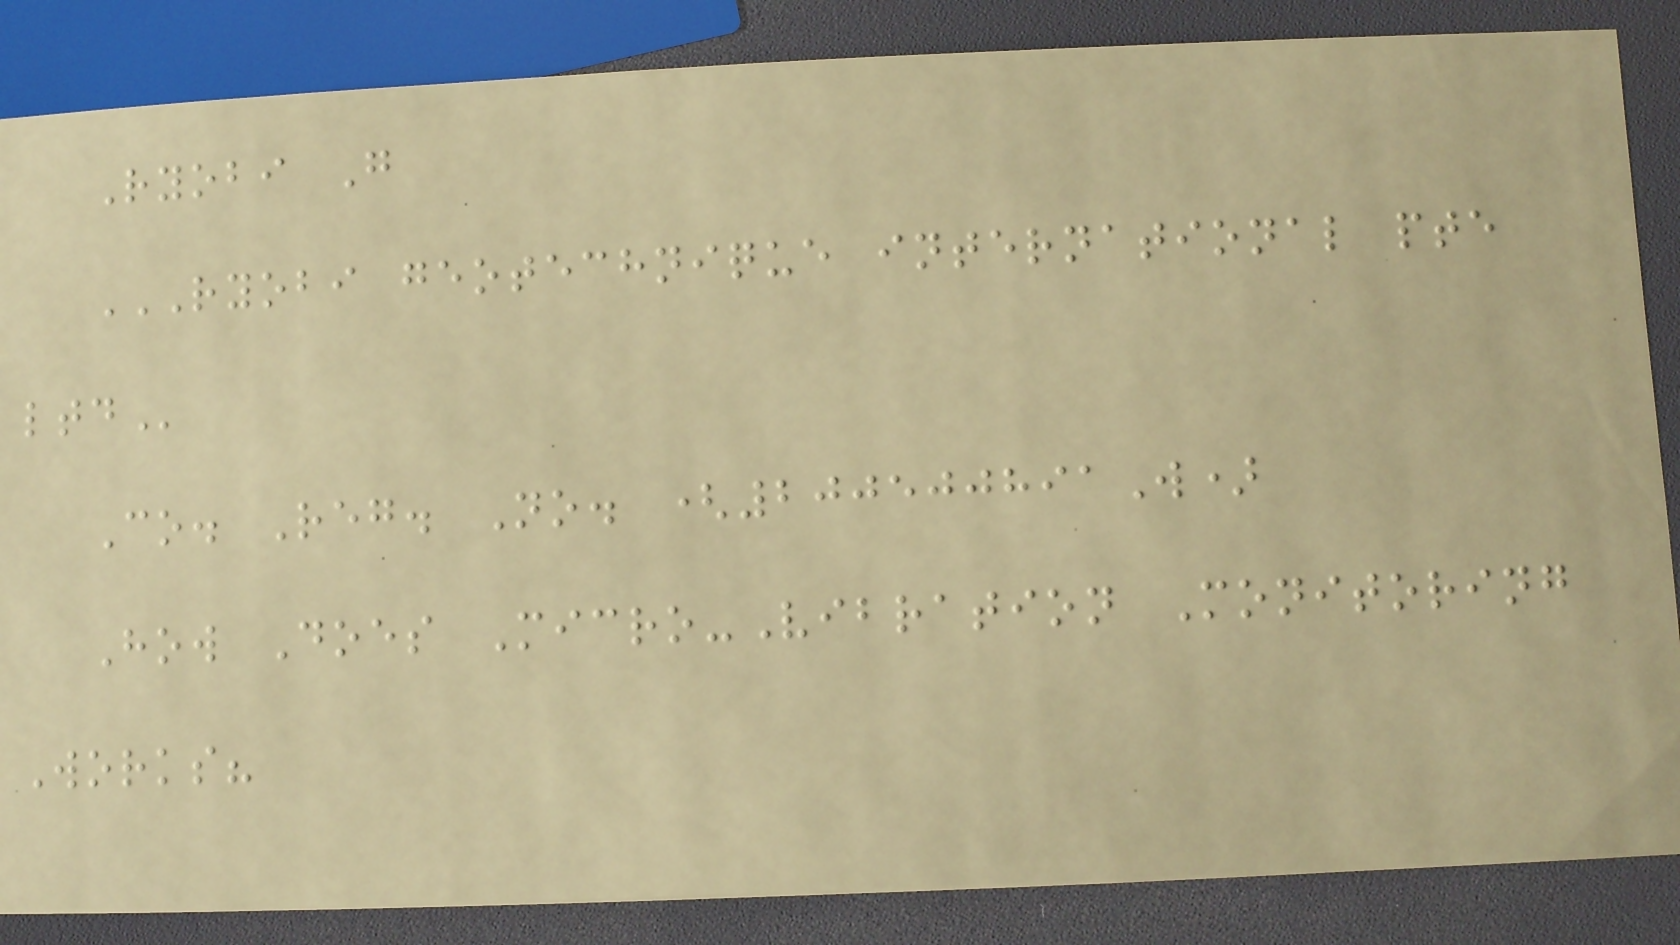Ryobi G
RYOBI GEOTECHNIQUE INTERNATIONAL PTE
LTD
Co. Reg. No. (200500891W)
How Does Micro-Vibration Monitoring
Works?
